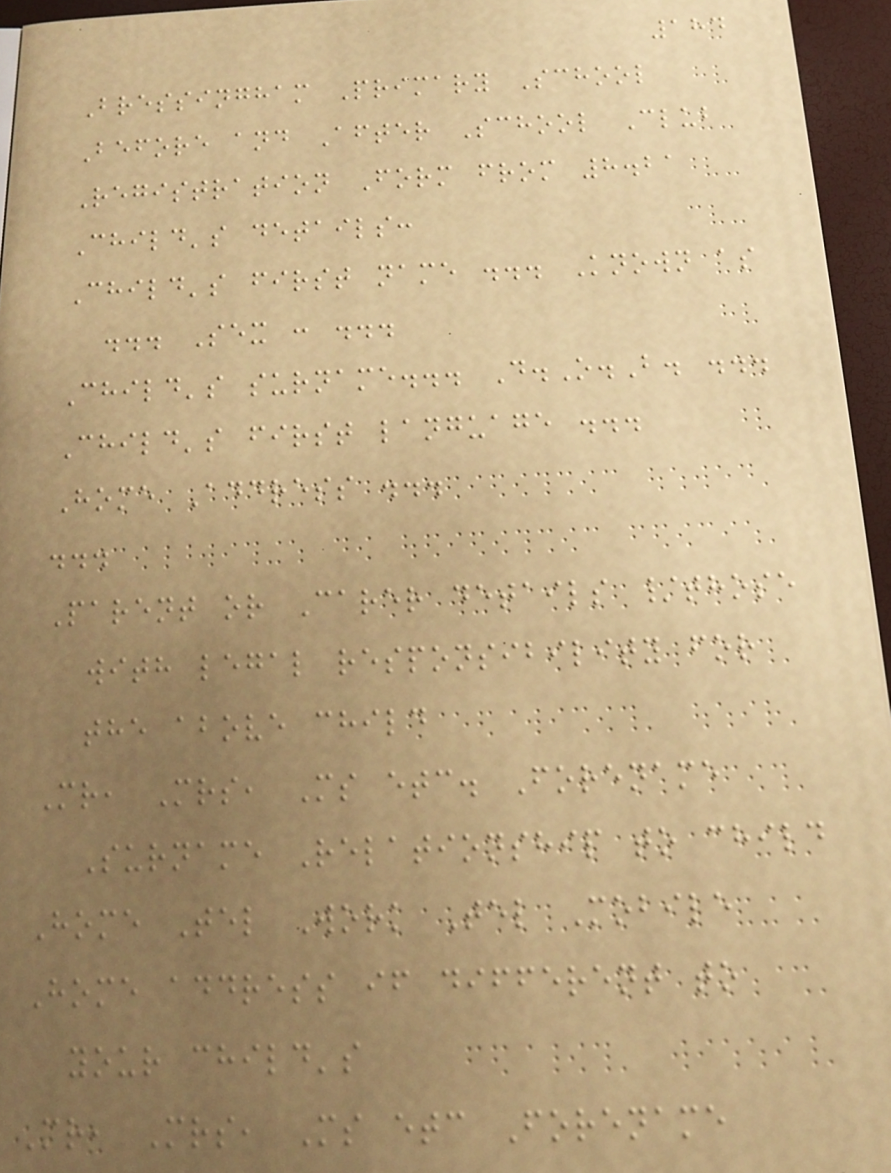184
Bressingham Primary School
Before and After School Club
Registration Form from 8.21
Child's details:
Child's first name ... Known as
... Sex : ...
Child's surname... D.O.B. ...
Child's first language ...
Home Address ...
...
Parent or Carer details /those
with legal responsibility for
the above child
Mr, Mrs, Ms etc. Forename
Surname Relationship to child
Home Tel Work Tel Mobile
Home address if different to
your child's
Mr, Mrs, Ms etc Forename
